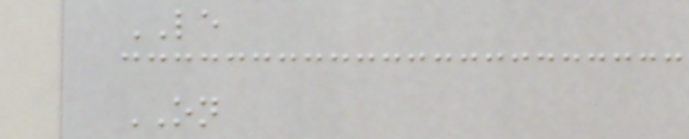LE
ON
